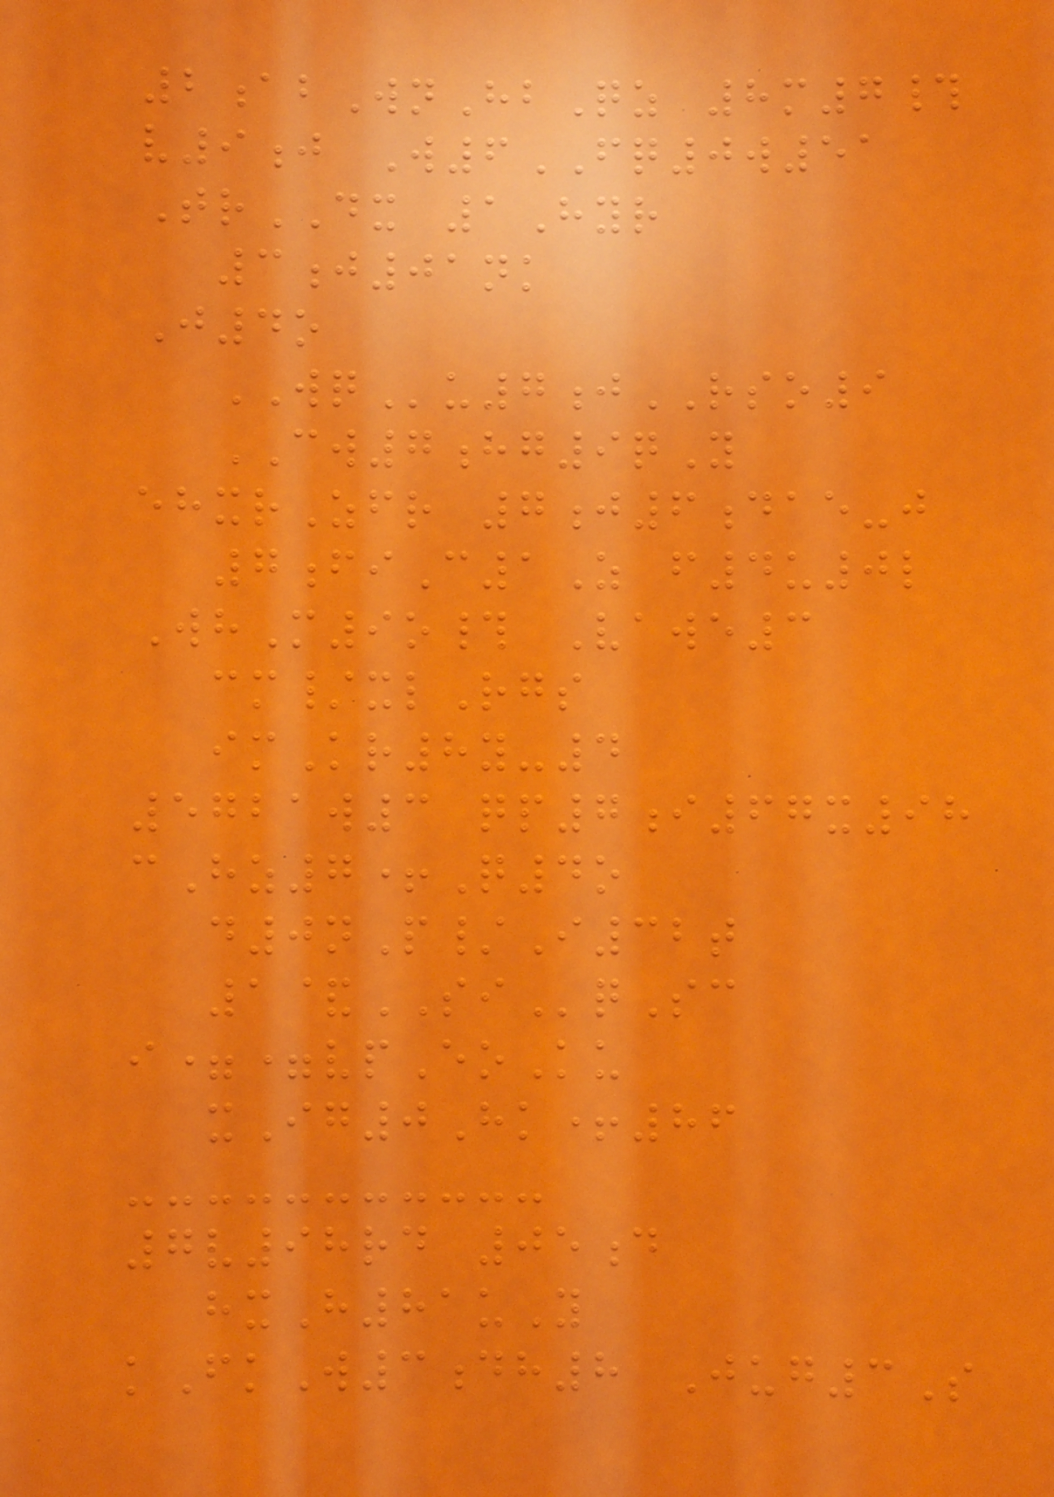2abWnHbQz 8m7#
v9j W6FQ0w51
TrDX 1Hyr
3j01nk
J4o
WQu7jRSO9
CW7hg9qY
ehxrZfr 7j6dae-j
7fiC1Z f4u0l
WhM9o# Vawe3
cm/xlRgs
imKr8y-4
5721w3 qp7i67x98
cHz7+Q4o
d0nP/I32t
1&SIqSc
i==vpEoKu
xIg0Hk+86
7v98rd 05d
hxH81uY
kFkW3dh8 Jug3S
